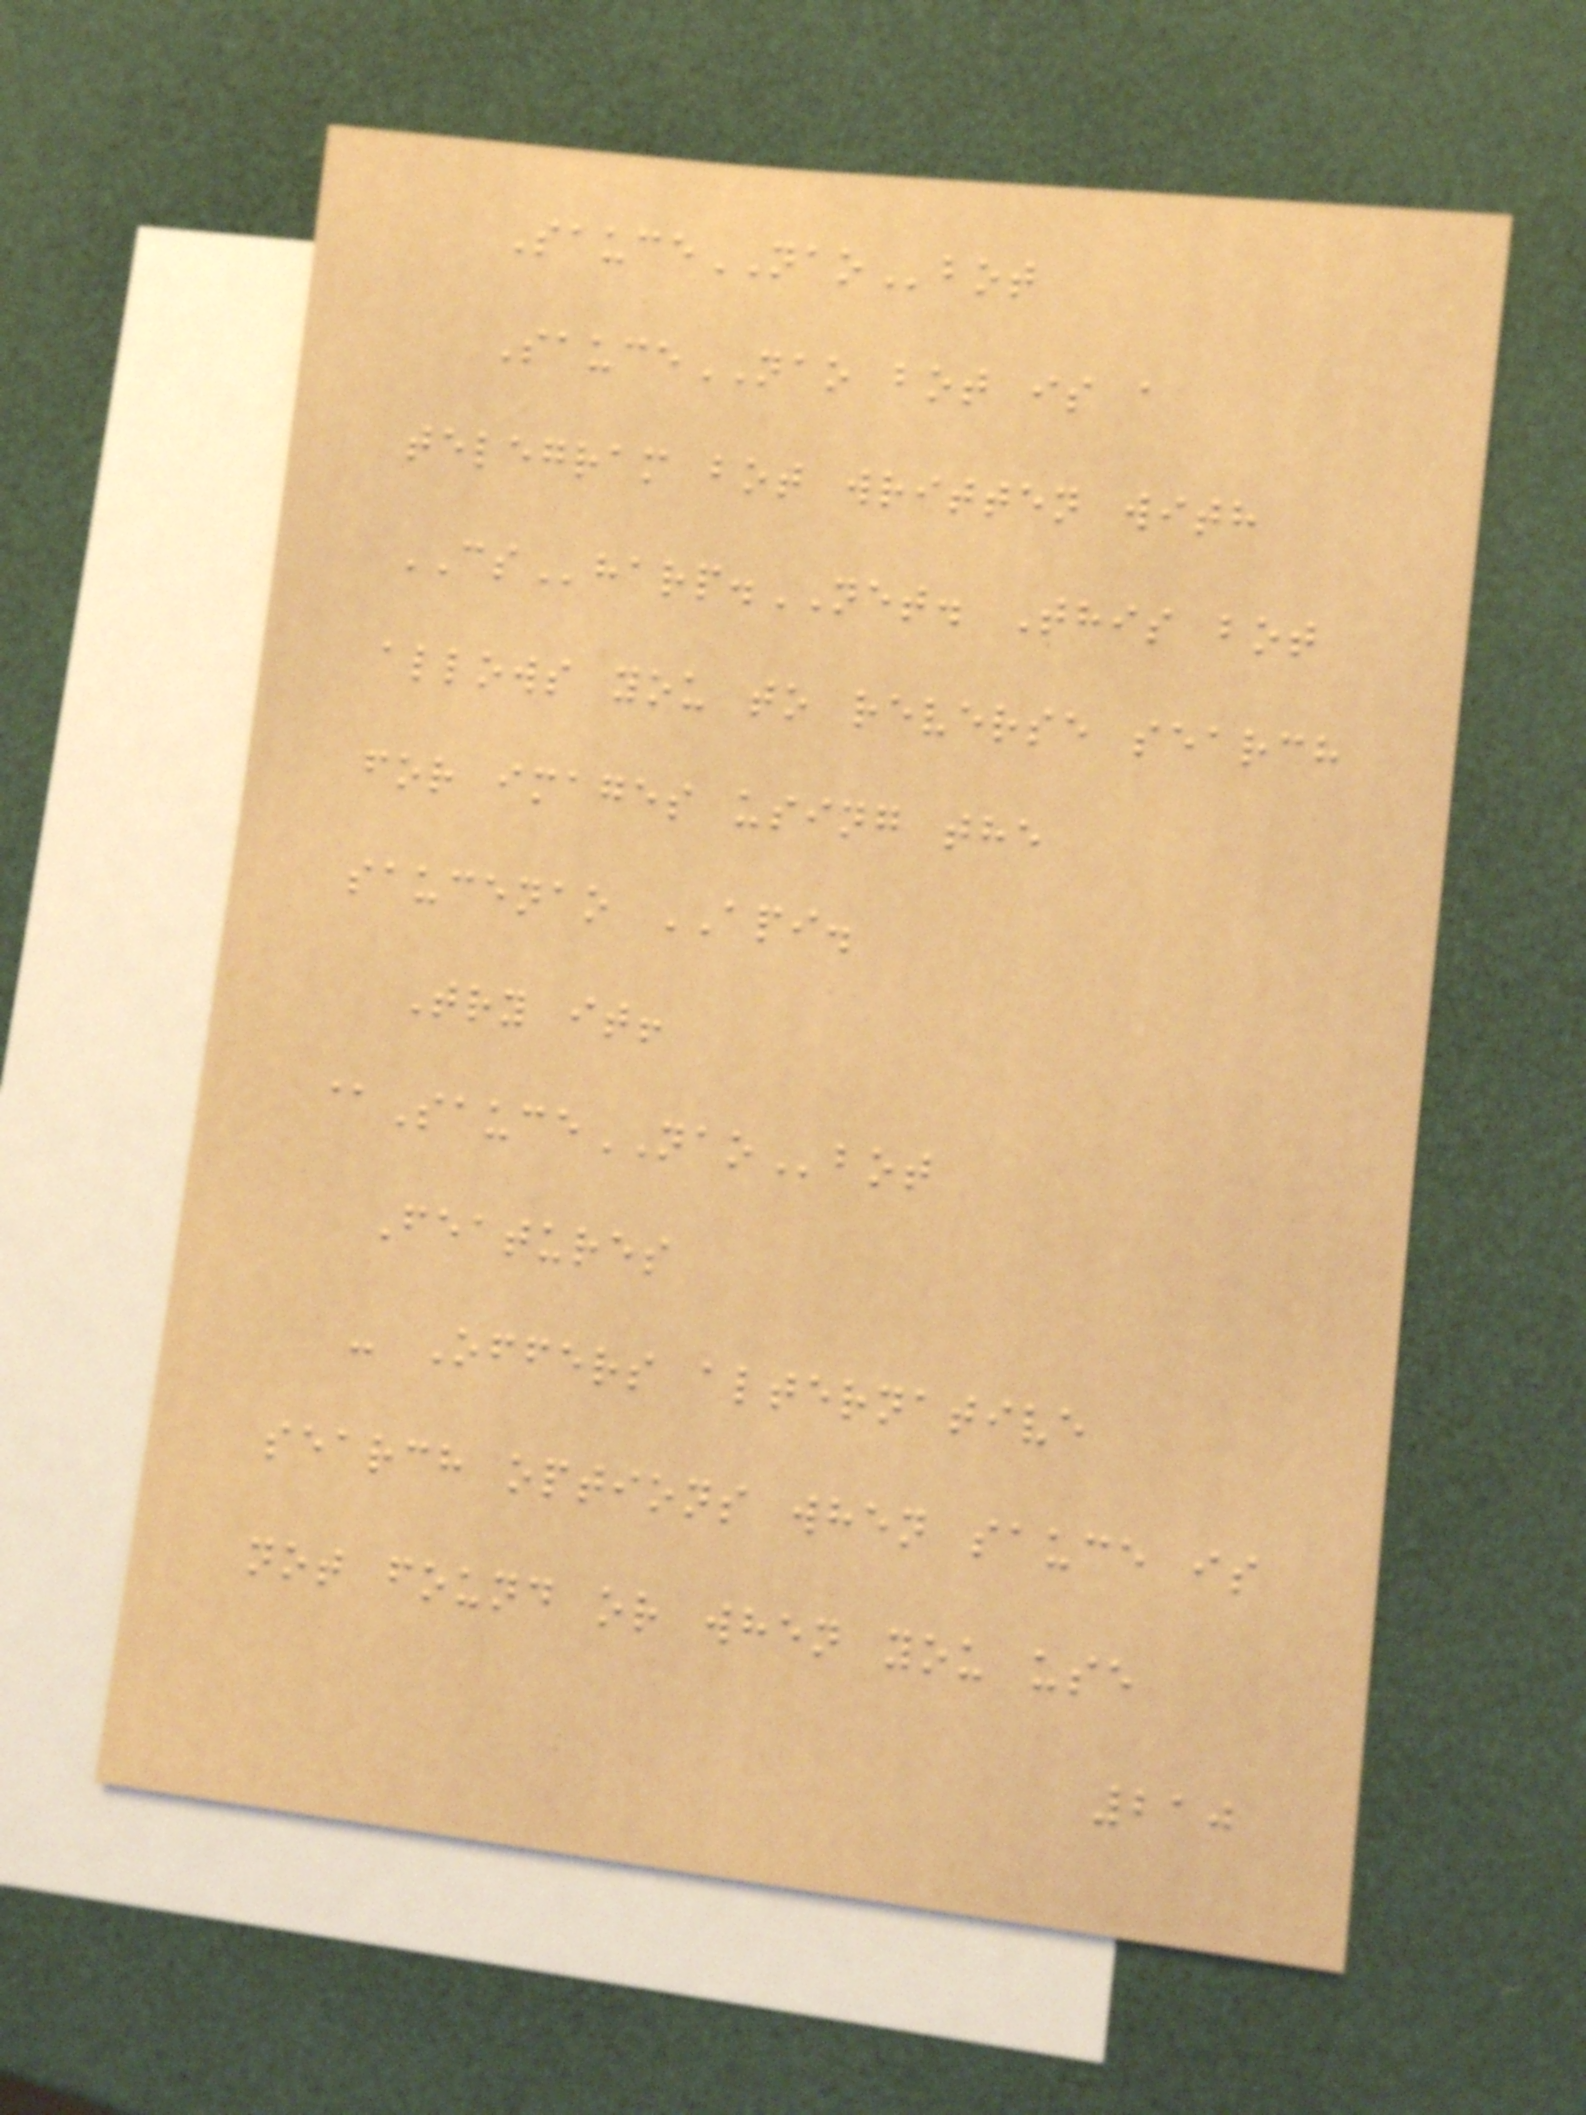SauceNAObot
SauceNAO bot is a
telegram bot written with
CSharp.NET. This bot
allows you to reverse search
for images using the
saucenao API.
Try it!
@SauceNAObot
Features
- Offers alternative
search options when sauce is
not found or when you use
210
